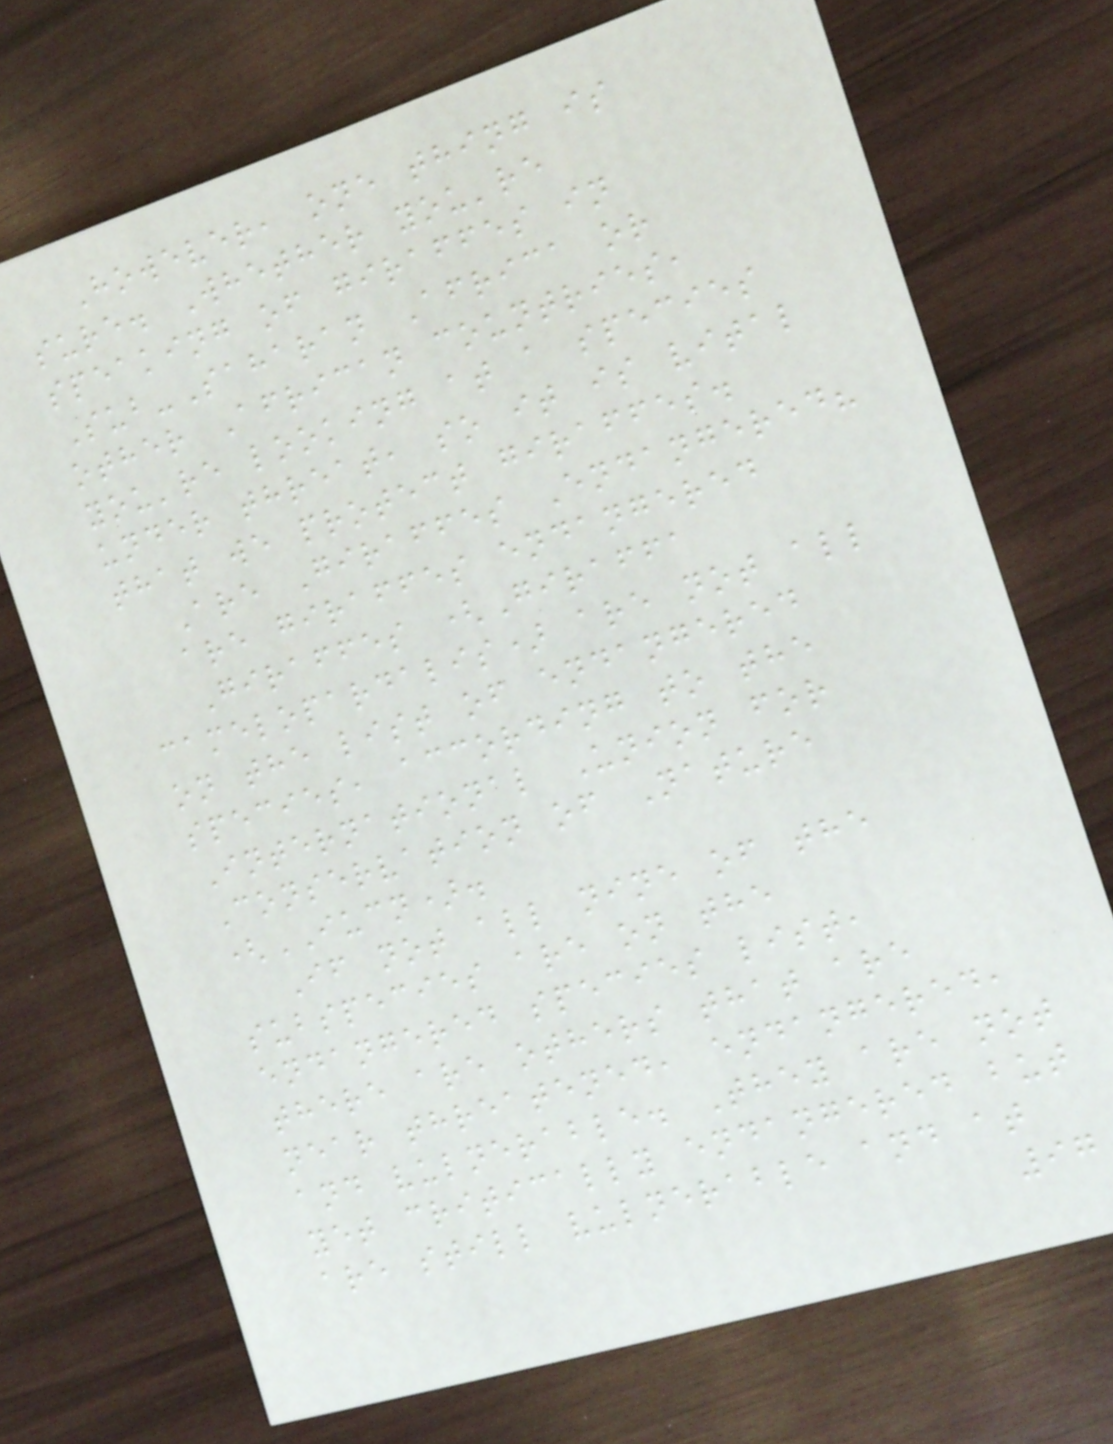However, one thing is
sure. Whether you're
speaking of giraffes in
Sub-Saharan Africa or
other African countries,
you're looking at a species
under threat, so it is vital
that we protect giraffes.
Are Giraffes Endangered?
are giraffes endangered
Giraffes (Giraffa
camelopardalis) are not all
on the list of endangered
species, according to the
International Union for
Conservation of Nature
(IUCN).
If not all nine of the
subspecies are on the
endangered species list,
there are others that are
near threatened, endangered,
and vulnerable. They are not
yet critically endangered but
are still vulnerable and at
97
